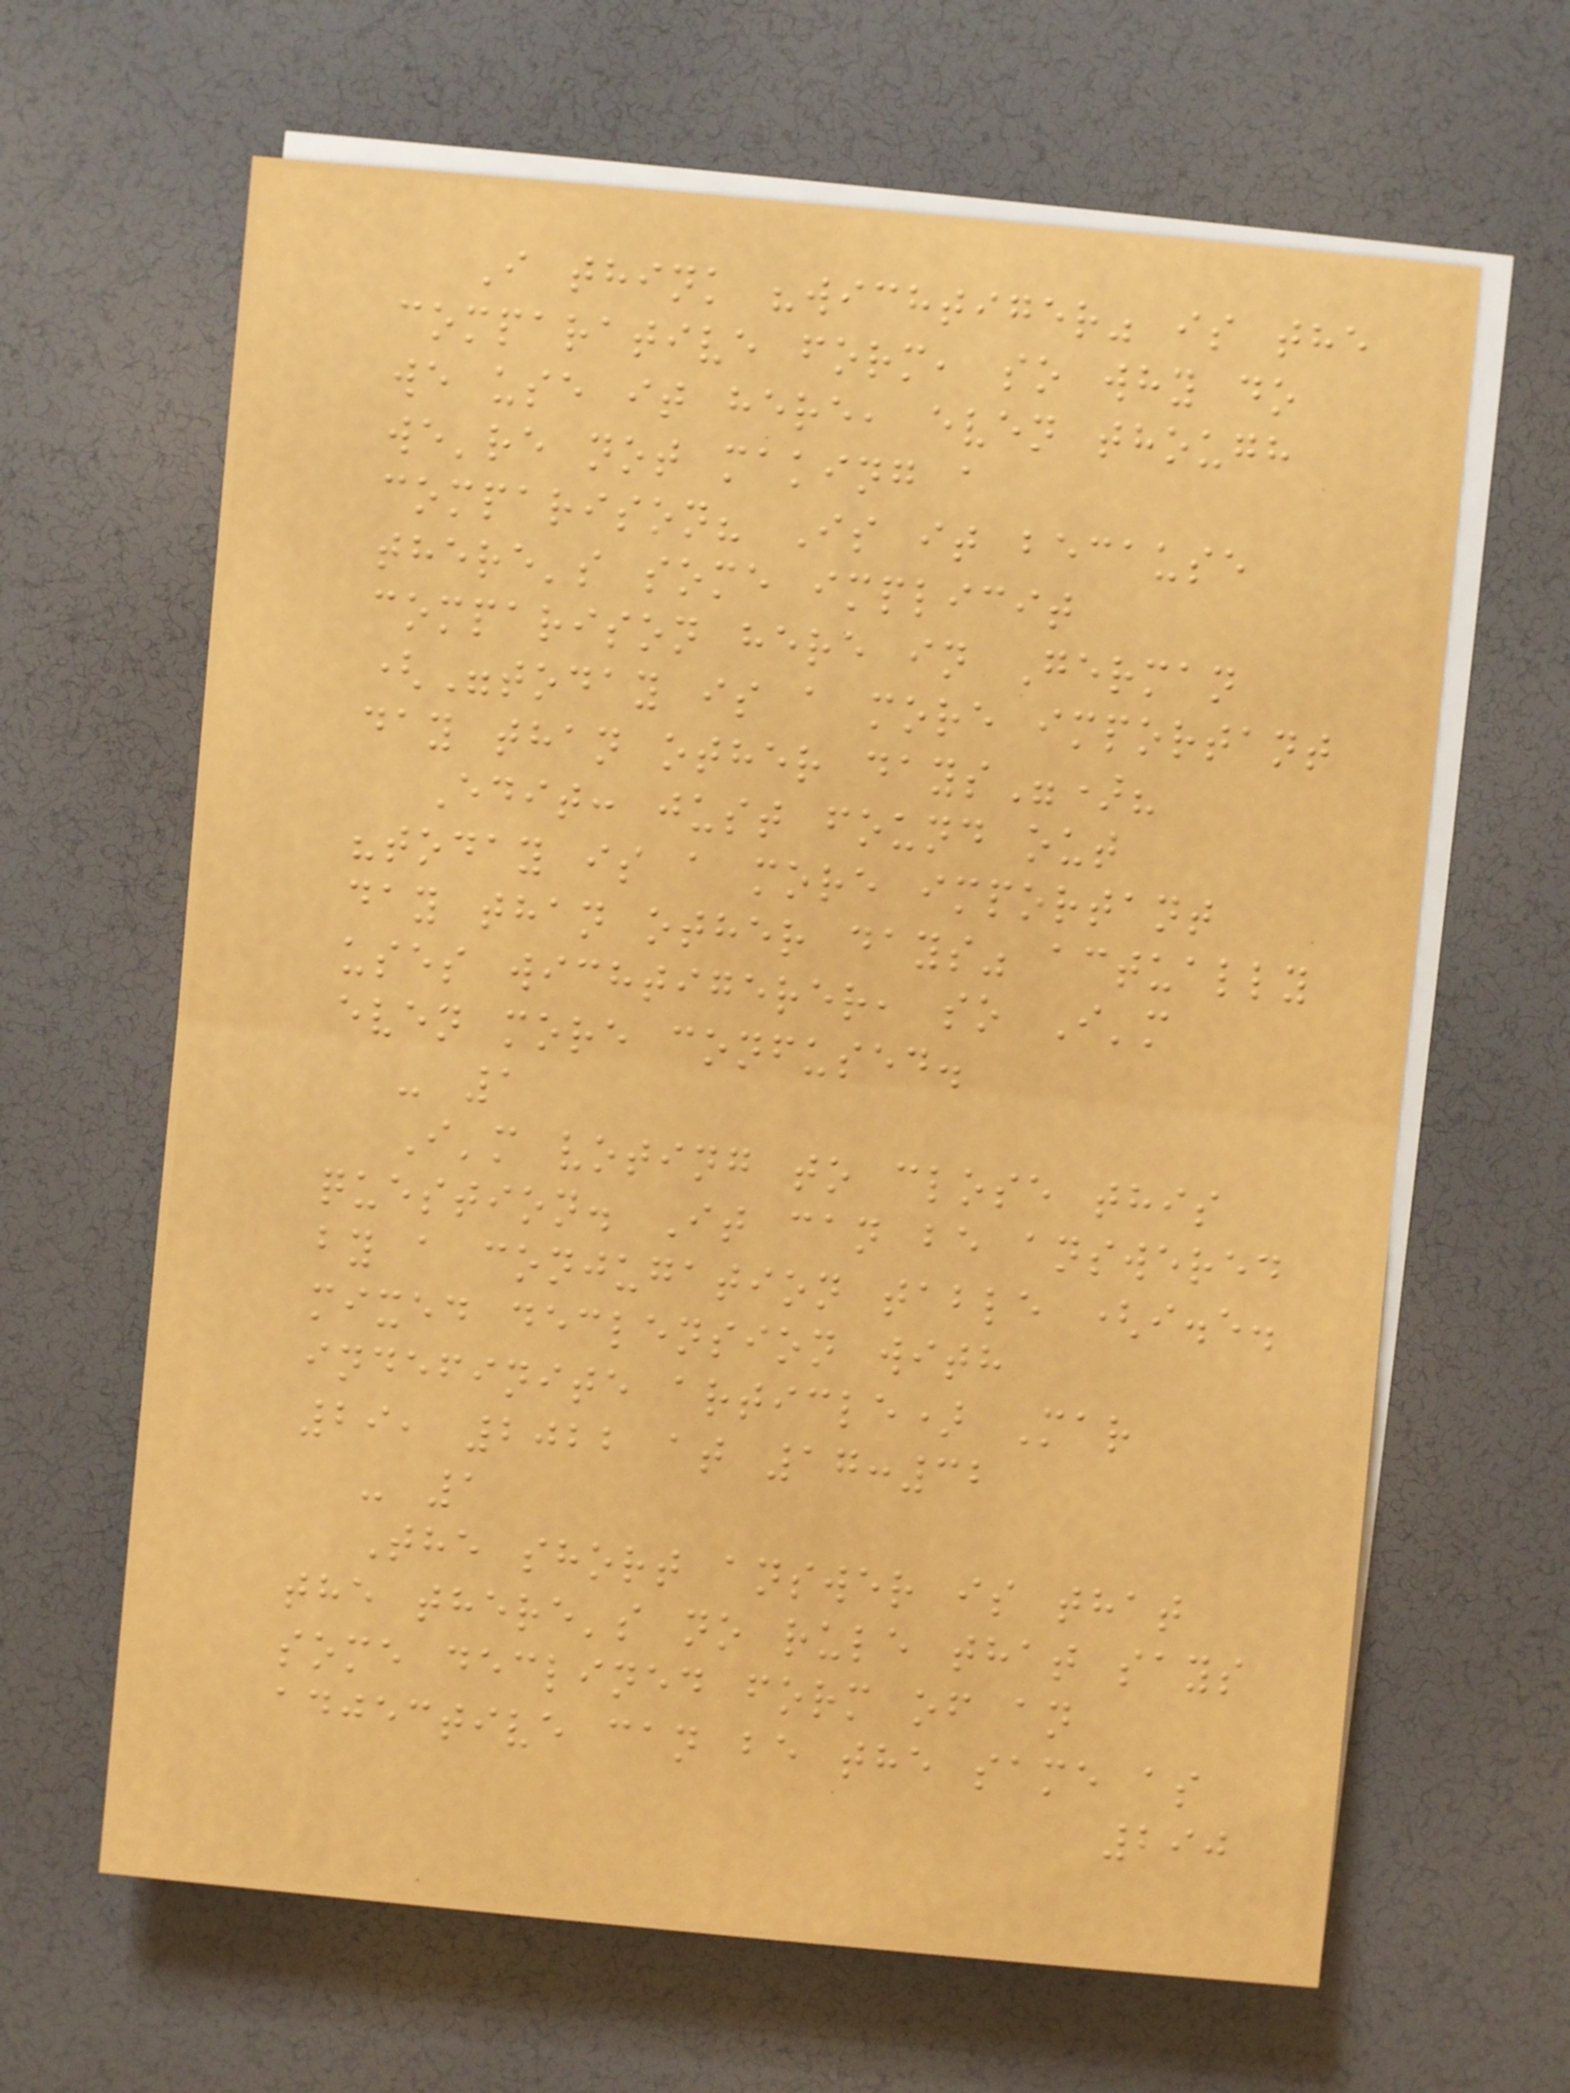I think "wichtiger" is the
comparative form, so why do
we use it here, even though
we're not making a
comparison? Is it because
there's some implicit
comparison here in German
("today is a more important
day than other days")?
Edit: just found out
"today is a more important
day than other days" actually
uses wichtigerer, so I'm
even more confused.
- 1
I'm voting to close this
question. It can be answered
by a conjugation table (i.e.
mixed declension with
indefinite article) Mar
29, 2022 at 17:32
- 1
The short answer is that
the there's no rule that says
some declined form of an
adjective can be the same as
290
